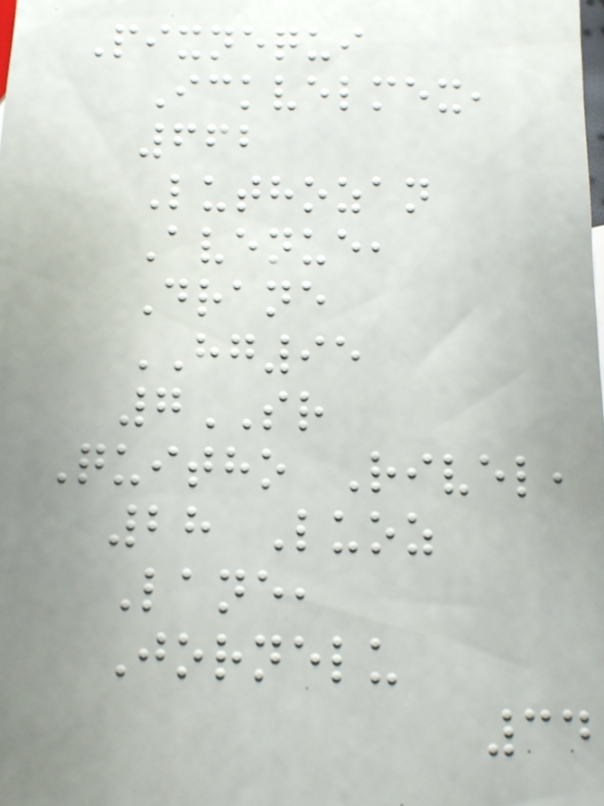Pixnequi
Ickvelmex,
662
Luthozan
Avenue,
Drane
HG95
7SR
Quitho Rivel,
28 Luoz
Lane,
Jornelu
34
